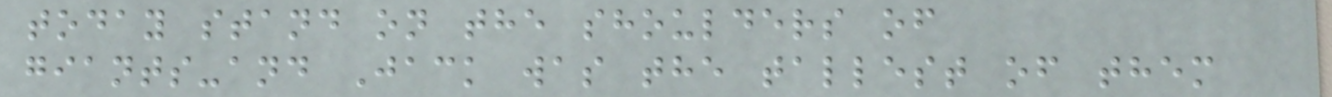today stand on the shoulders of
giants-and Jack was the tallest of them
